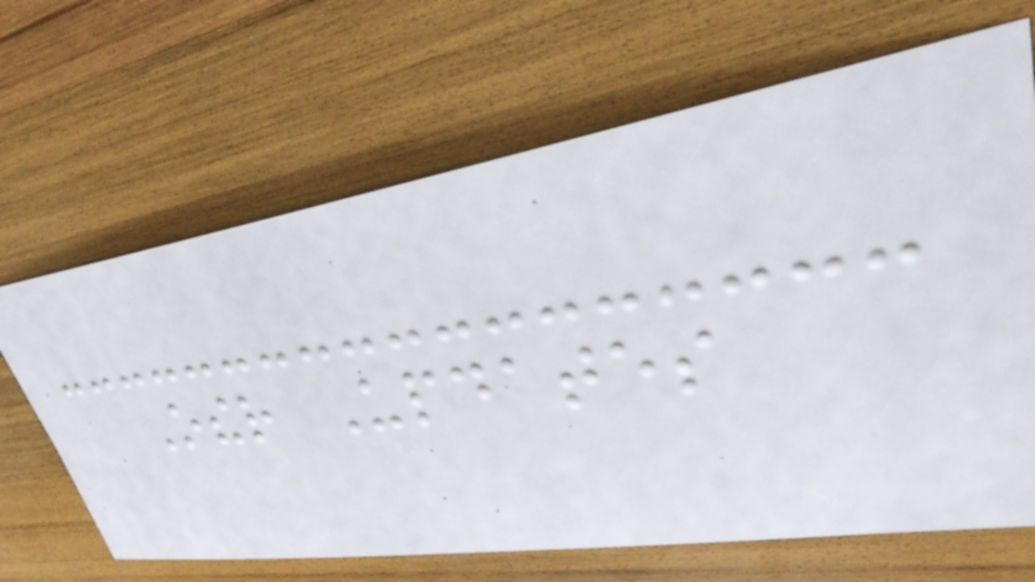Other Updates
